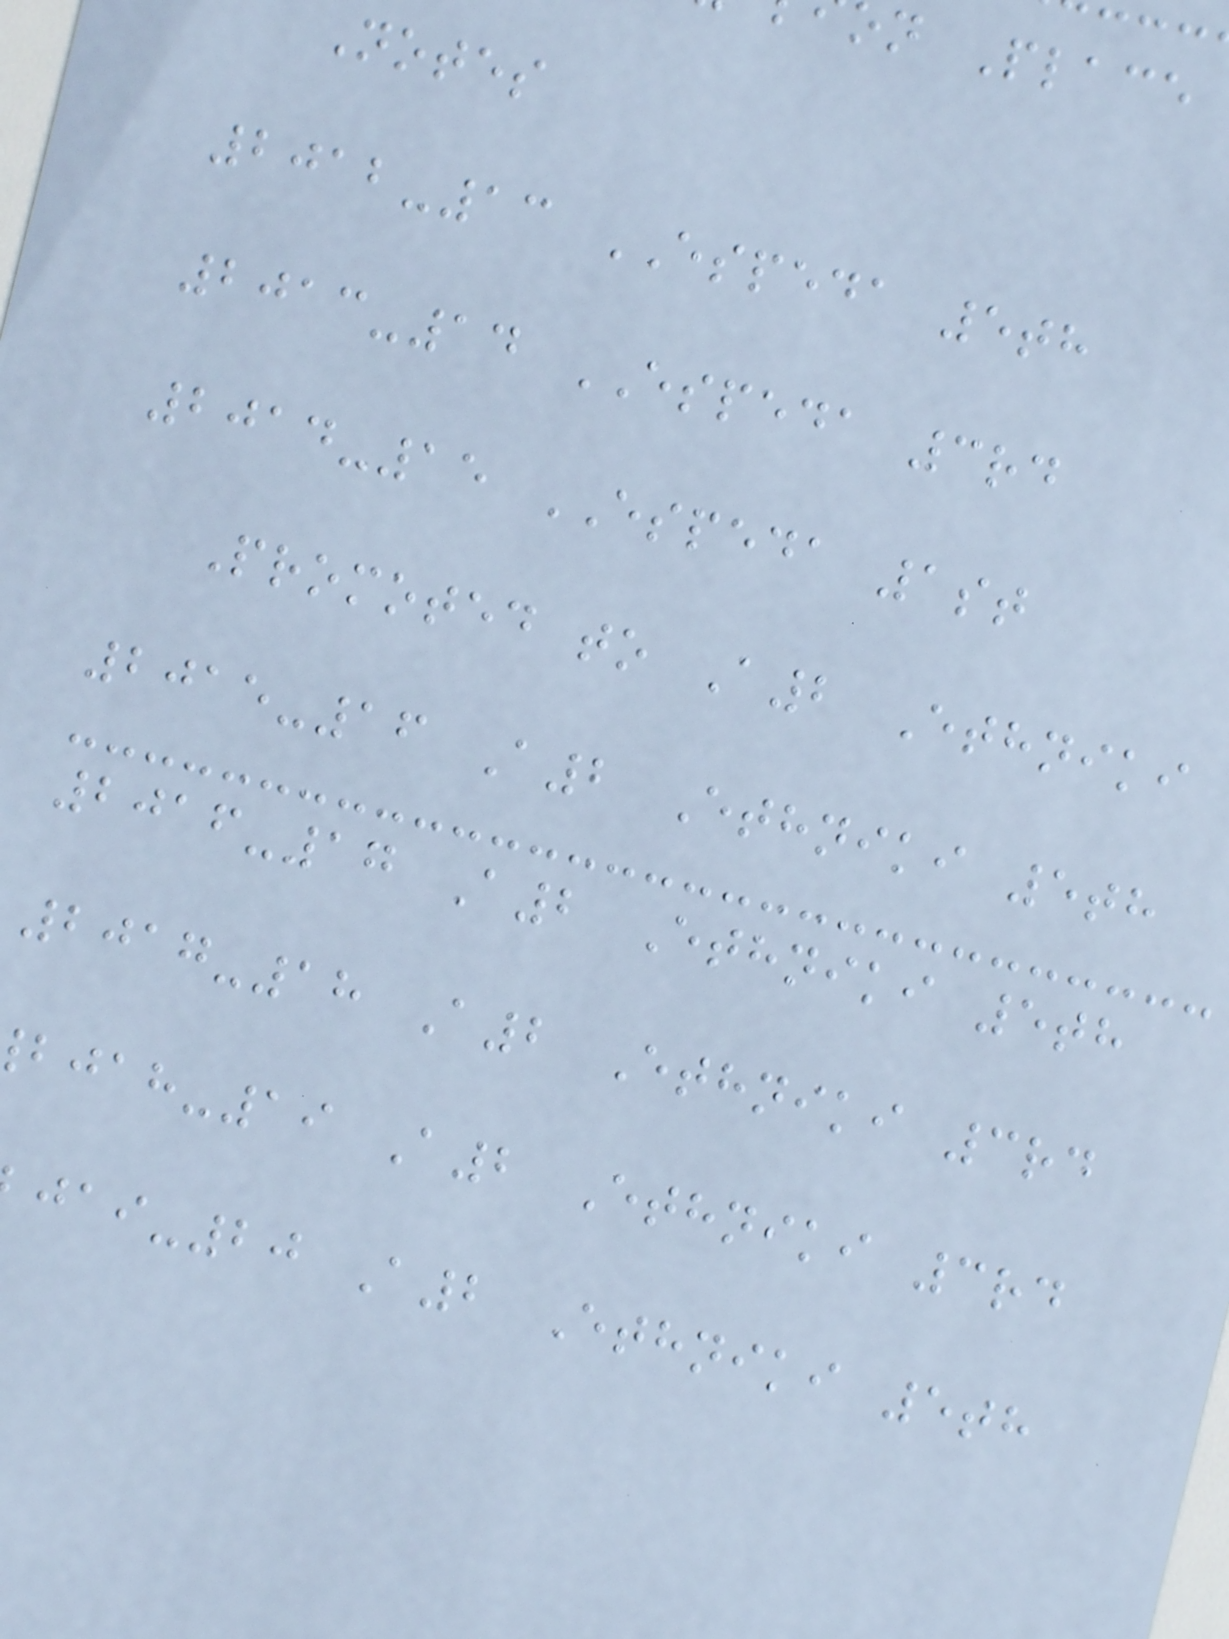n Place
Notes
2012-13 ESPEDA 5th
2013-14 ESPEDA 3rd
2014-15 ESPEDA 1st
Promoted to A2 Ethniki
2015-16 A2 Ethniki 5th
2016-17 A2 Ethniki 5th
2017-18 A2 Ethniki 3rd
-19 A2 Ethniki 3rd
-20 A2 Ethniki 5th
